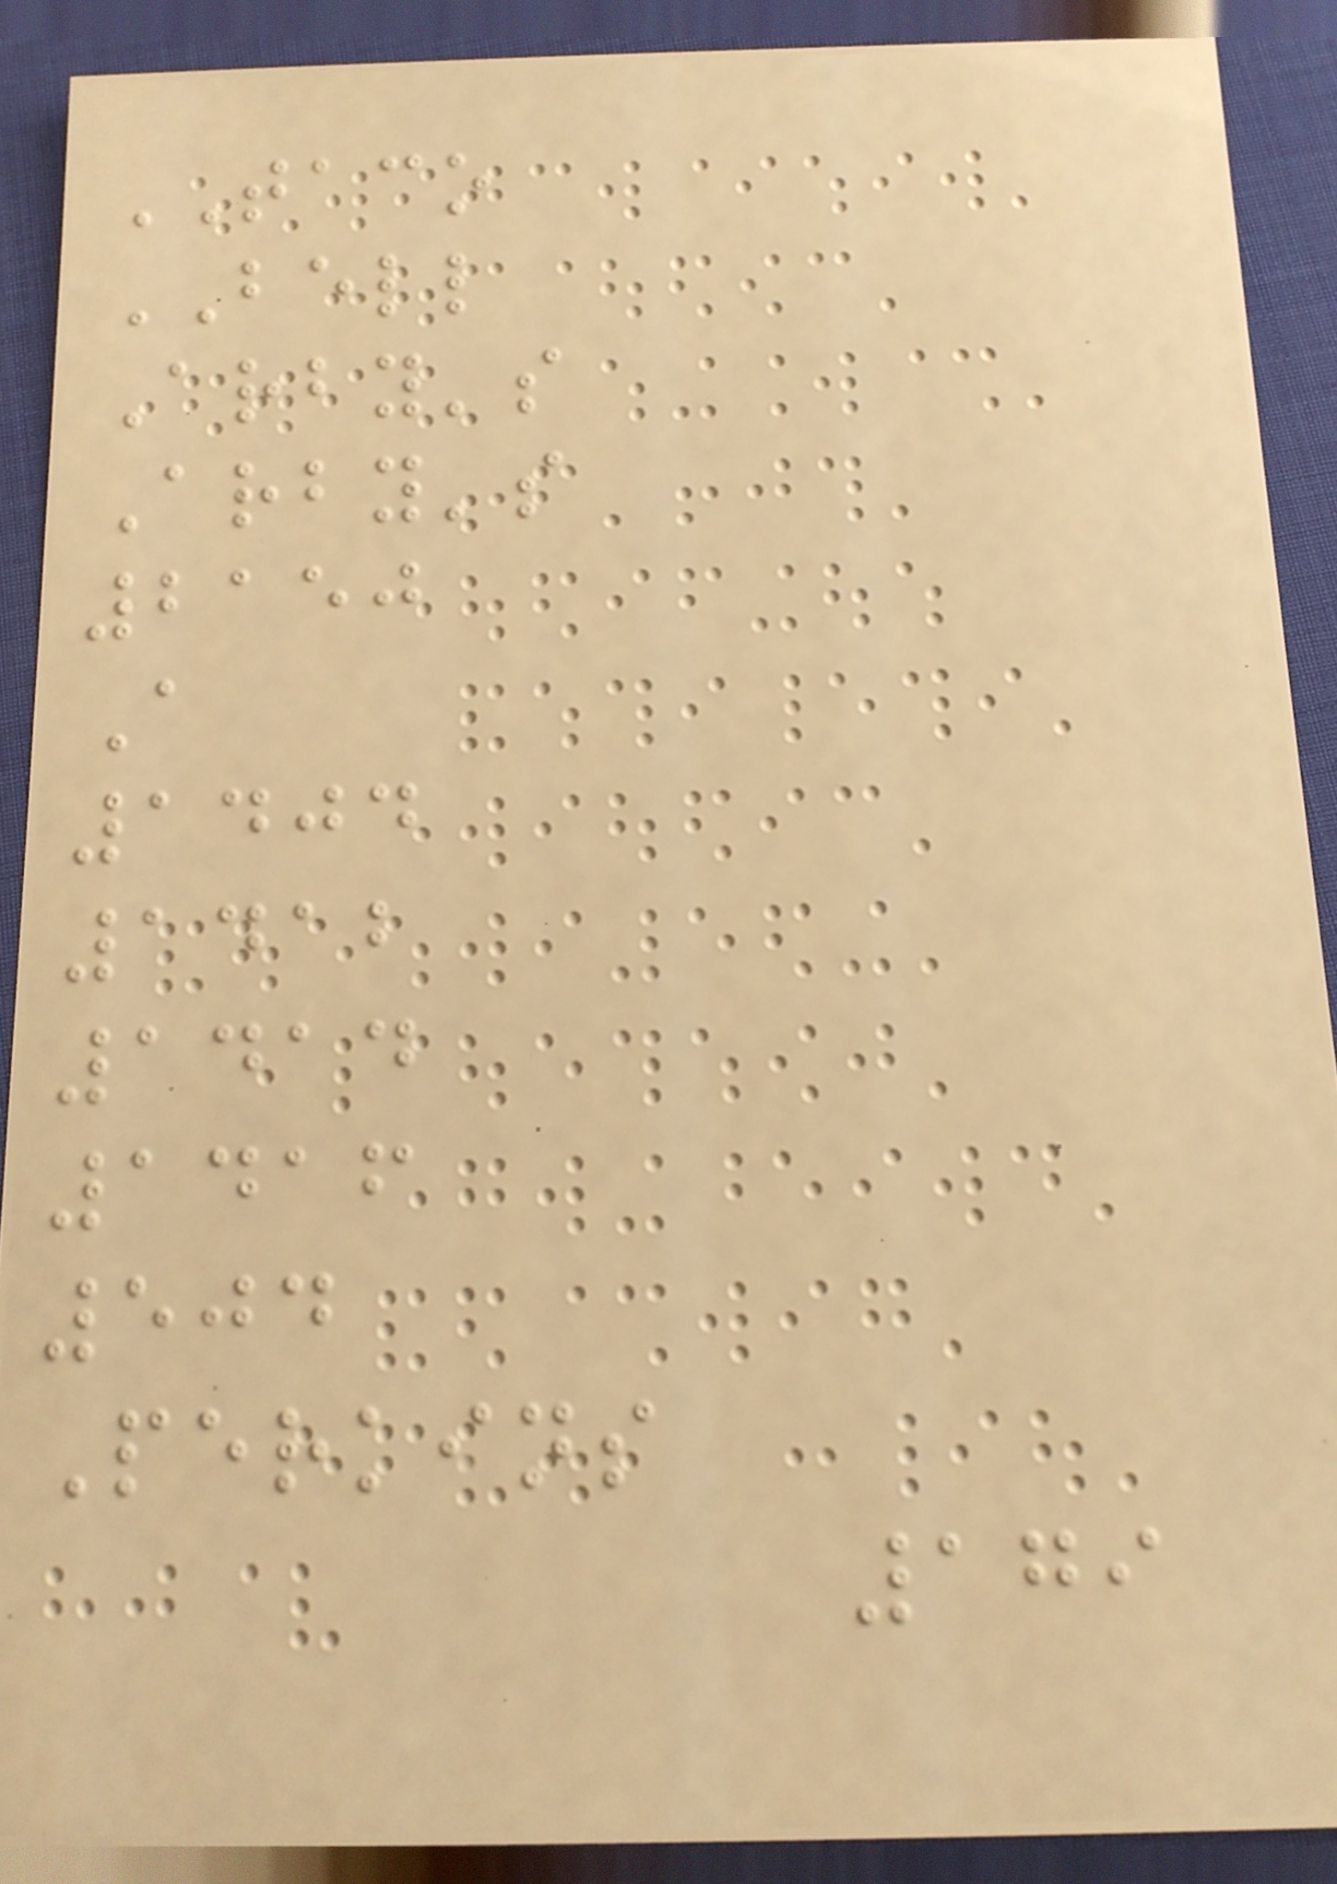TACO
BELL
Arby's
Arby's
2150
A
1404
1412
1414
1416
504
Perkins
179
